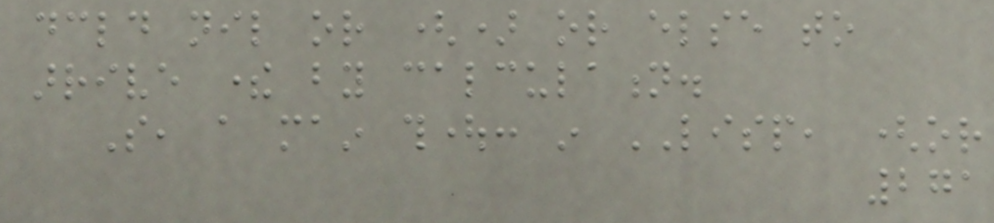declared nil or () or else to
arrive there by calculation.
So, a main thought: in LISP, (or
271
